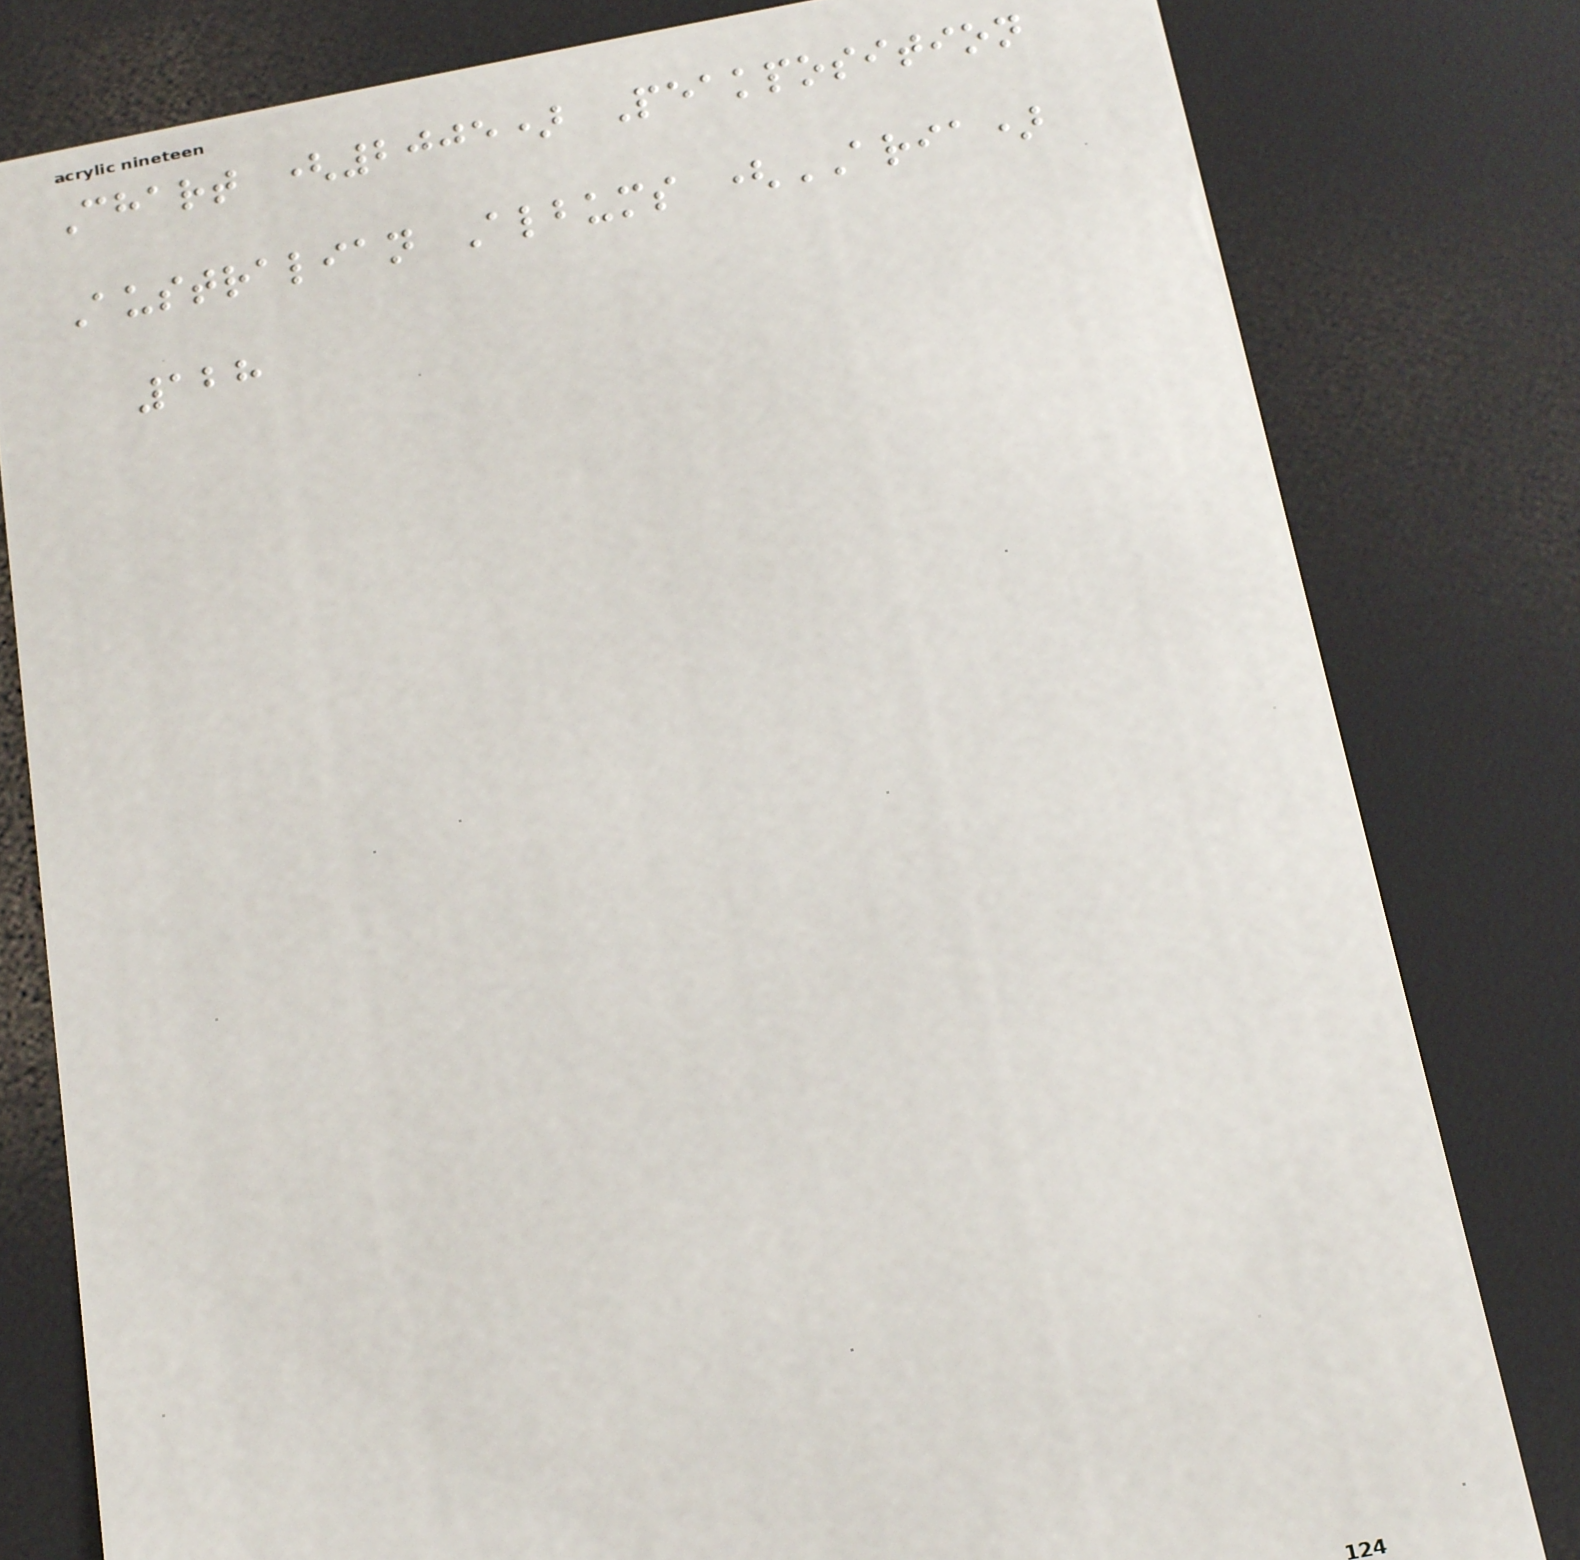Chart (2005) Peakposition
Australian Albums (ARIA)
128
